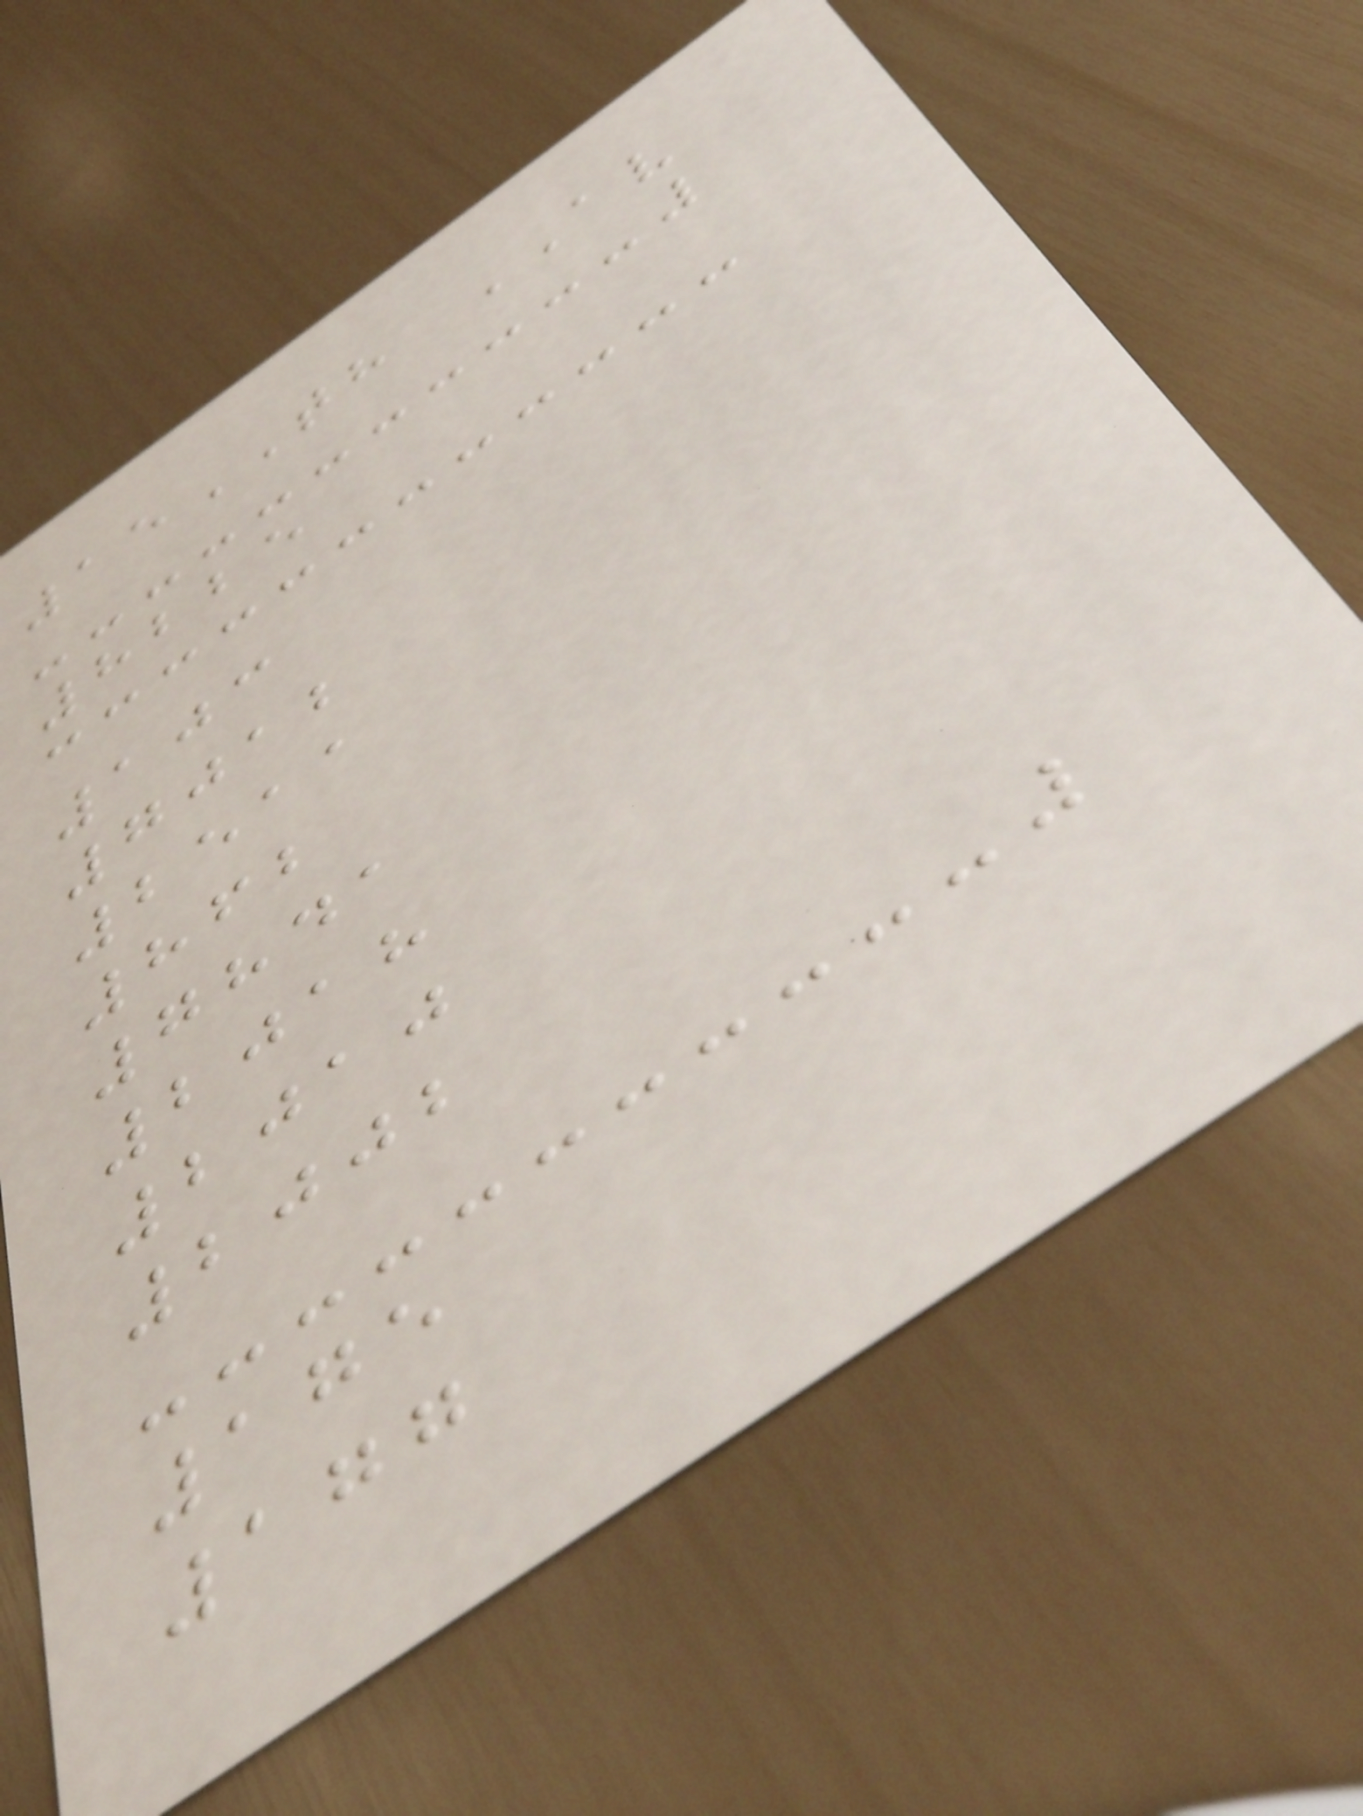15TH AV
8225
103
7012
2511
862
7841
2018
2010
2002
175
177
